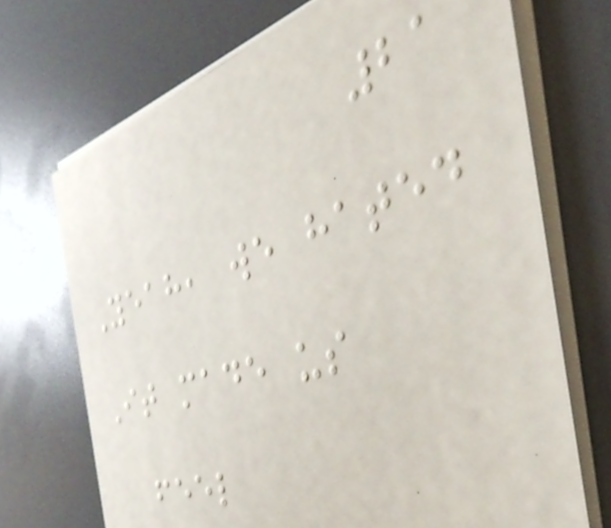21
Yeah, we hated
It made us
feel
